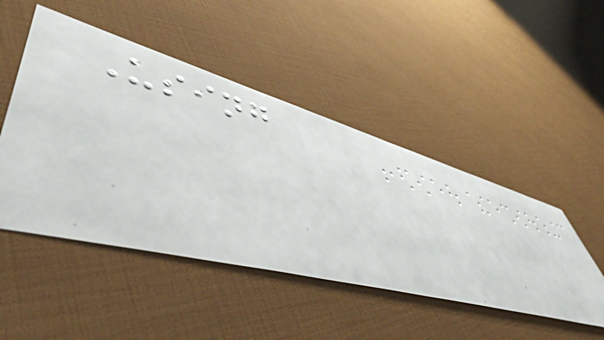Using
